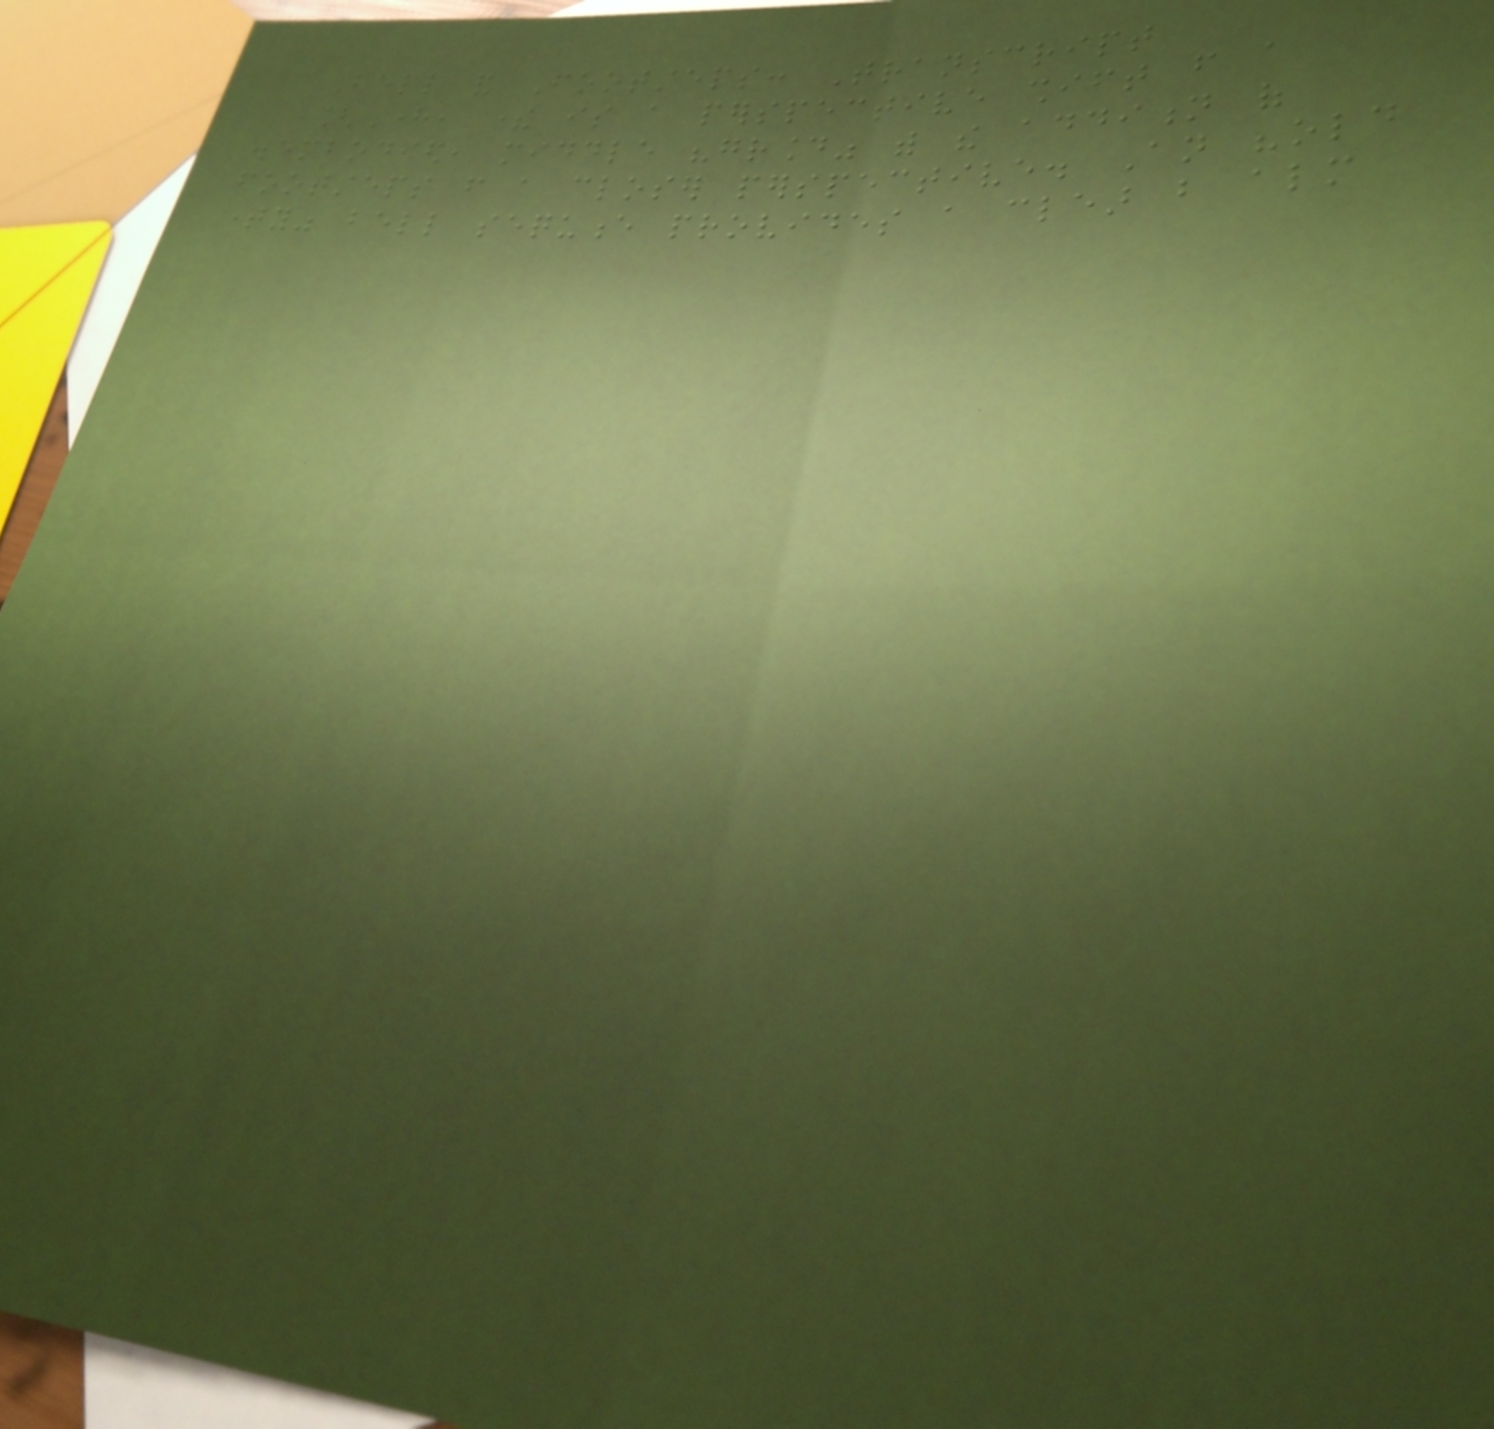Bell and Footsteps: Transcript
[Here, there is a perspective shift from a
disembodied, middle "ground" with the addition of
footsteps from a closer perspective. An "old
timey" bell sequence provides a clear but almost
